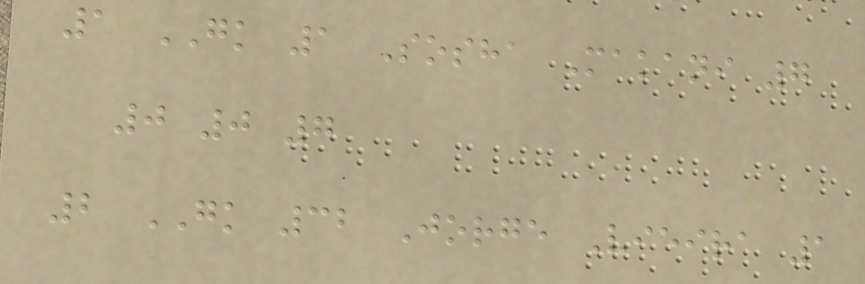1 GK 1 Sosha Makani 7
0 0 7
2 GK 32 Jorge Vieira 1
